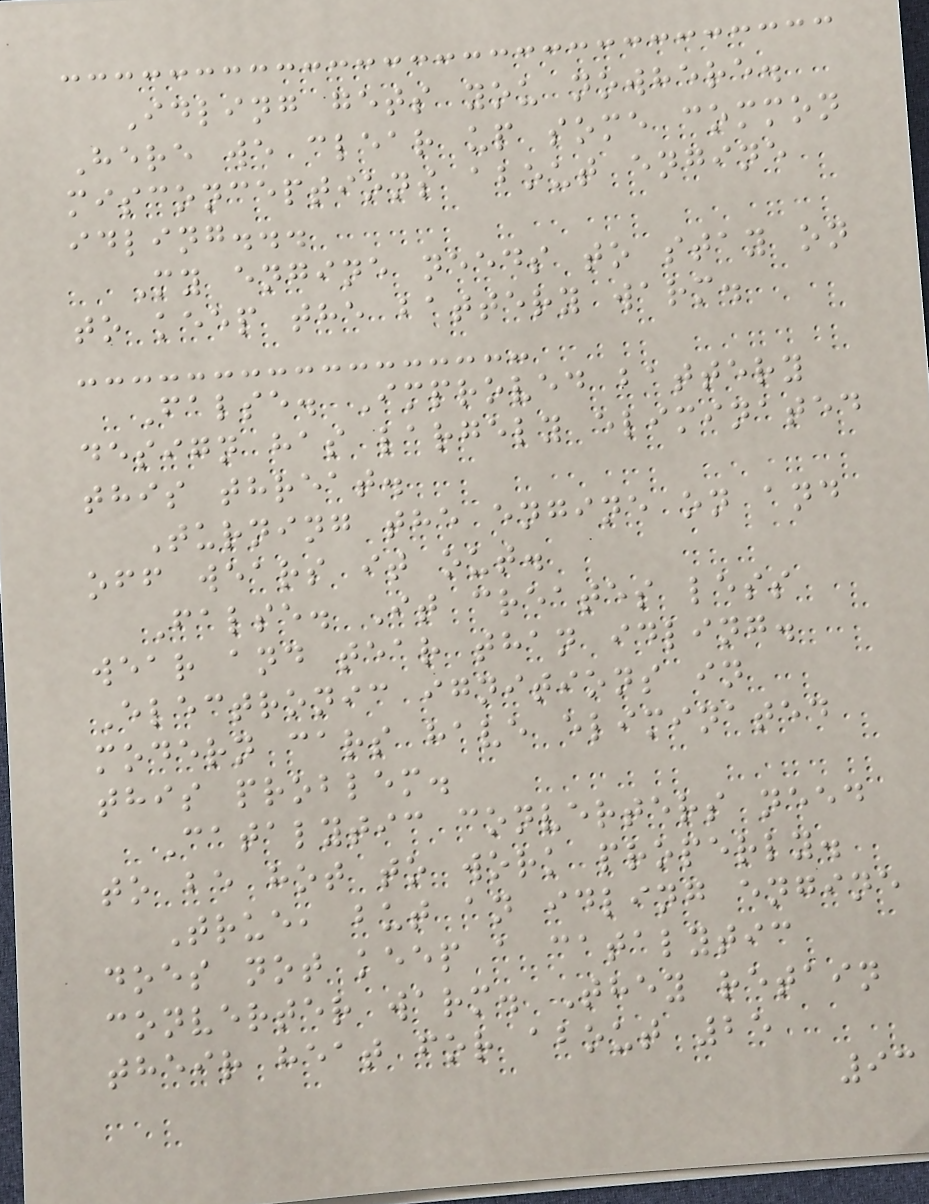Idling gets you nowhere.
Here we clear up some common
misconceptions about engine
idling...
My engine needs to stay on
to keep the battery warm.
False. Improved battery
design has largely eliminated
this threat.
Turning the engine on and
off wears it out.
False. It creates less
wear and tear than idling.
Electronic ignitions in
modern cars have eliminated
this problem.
Catalytic converters need
to be hot to work properly.
True, but an idling engine
does not keep a catalytic
converter warm. They retain
their heat for about 25
93
